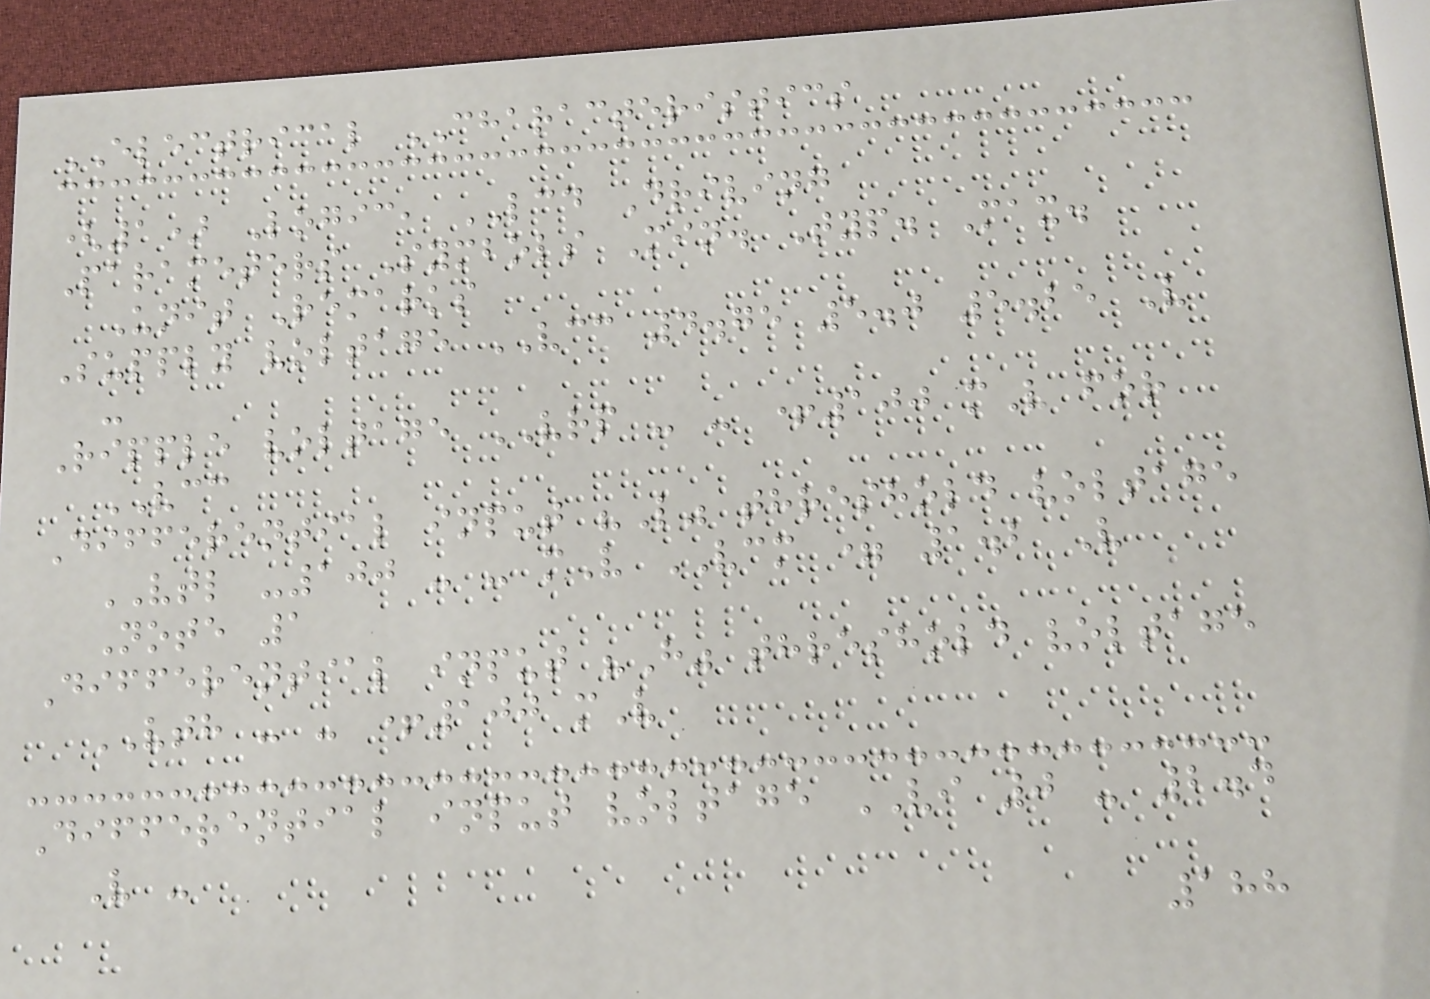ELECTRICAL CHARACTERISTICS
(1) Logic, LCD Driving
Parameters Symbols Min. Typ. Max.
Unit Remarks
Supply voltage VCC 4.75 5.0 5.25 V
-
Ripple voltage VRP - - +100 mV for
VCC
Differential input "L" threshold voltage
VTL -100 - - mV VCM = 1.2 V
Note 1
Differential input "H" threshold voltage
VTH - - +100 mV
Differential input voltage VI 0 - 2.4
V -
188
